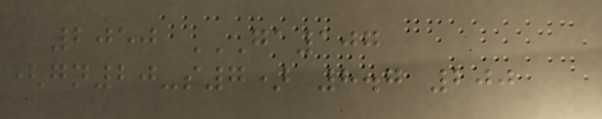2050 GA107
(GN20-S7) 8.7 200
